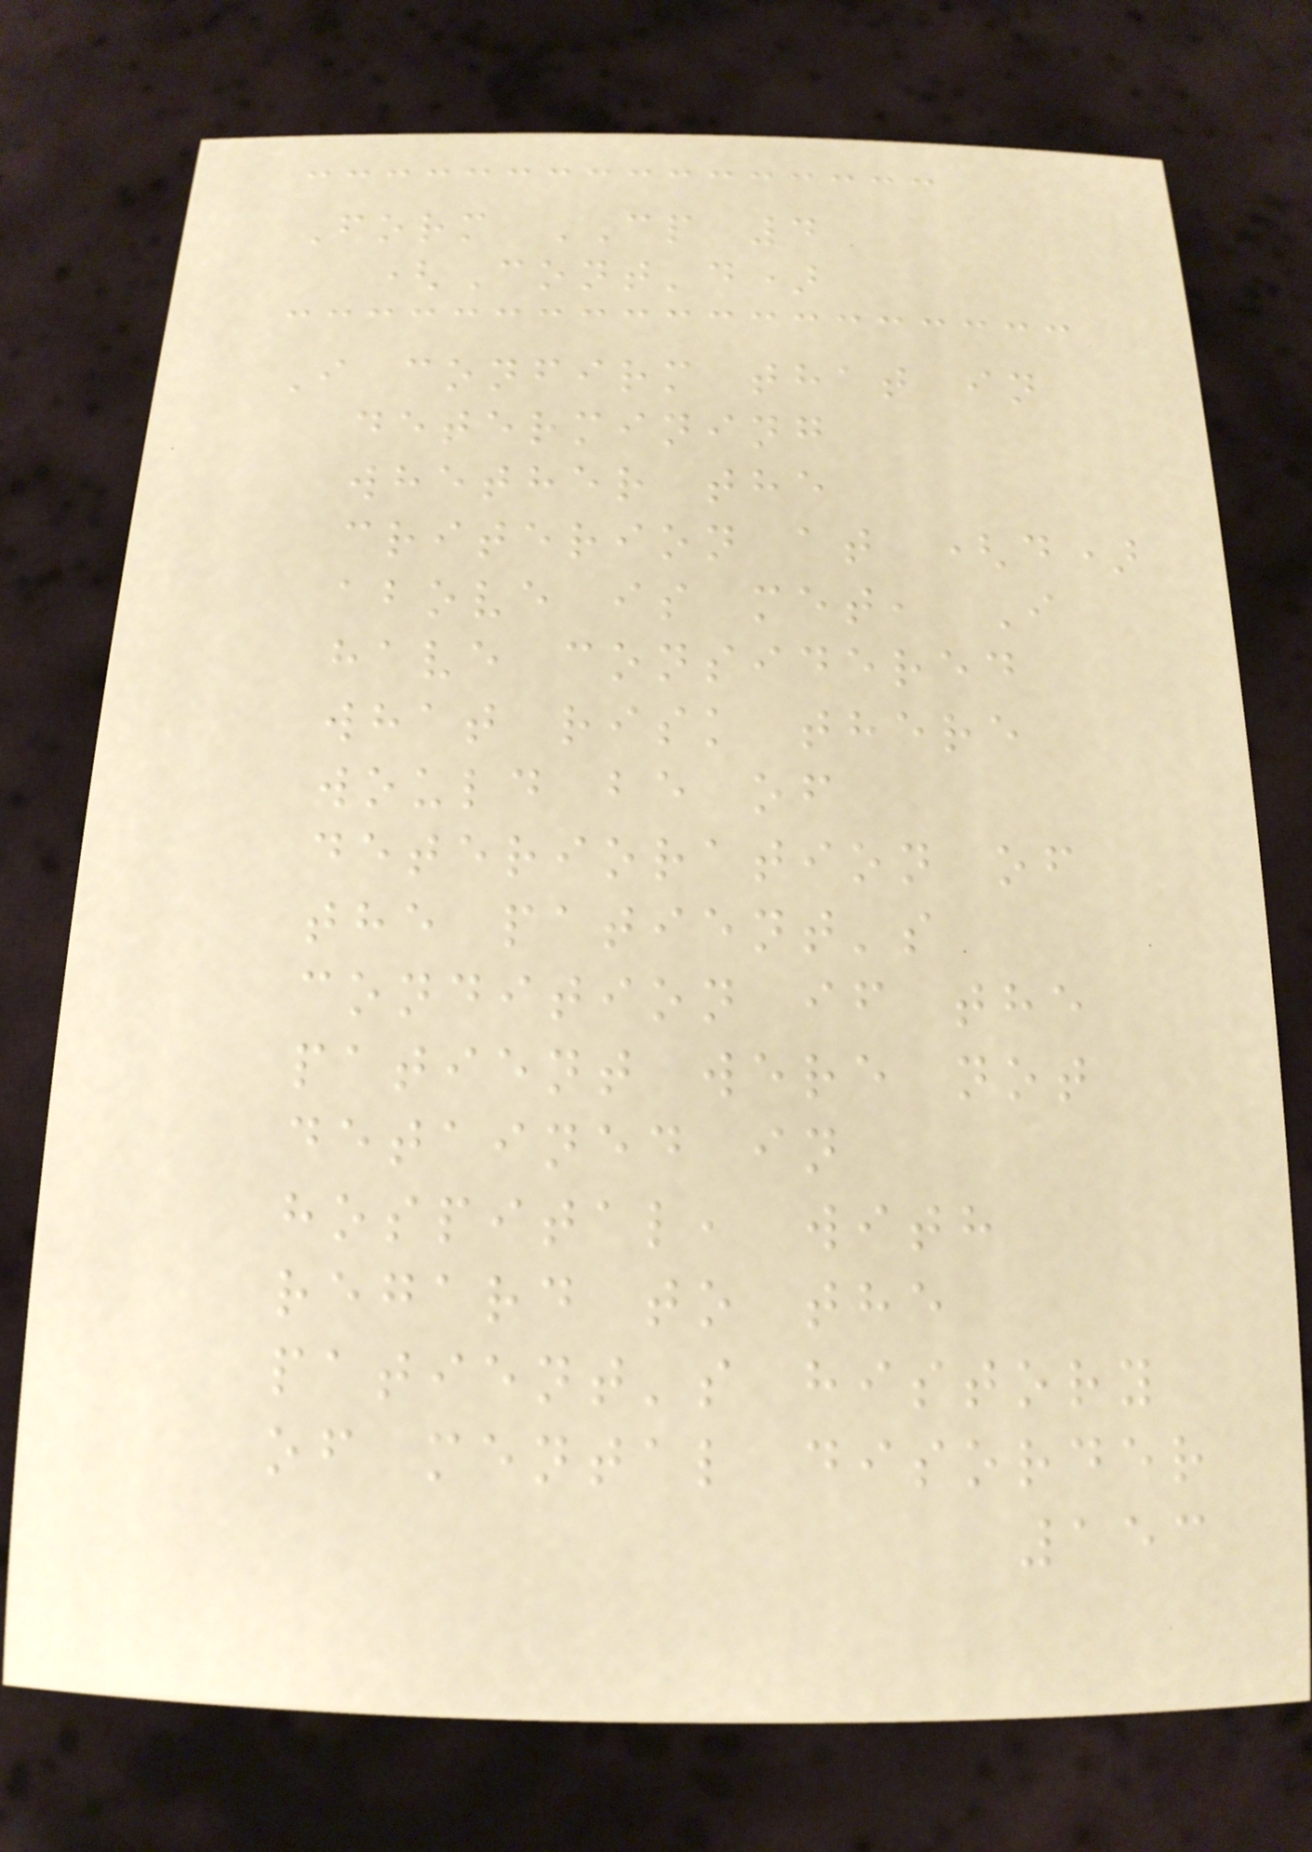Form CP 4
(Cont'd)
I confirm that in
determining
whether the
criterion at (d)
above is met, I
have considered
what risk there
would be of
deterioration of
the patient's
condition if the
patient were not
detained in
hospital, with
regard to the
patient's history
of mental disorder
153
